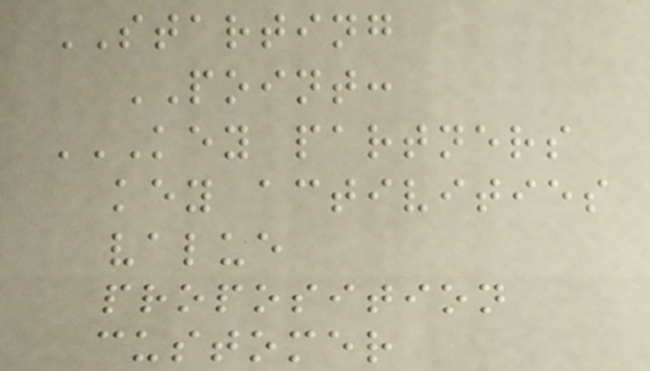STARTING
POINT:
KEY PARTNERS
KEY ACTIVITIES
VALUE
PROPOSITION
CUSTOMER
